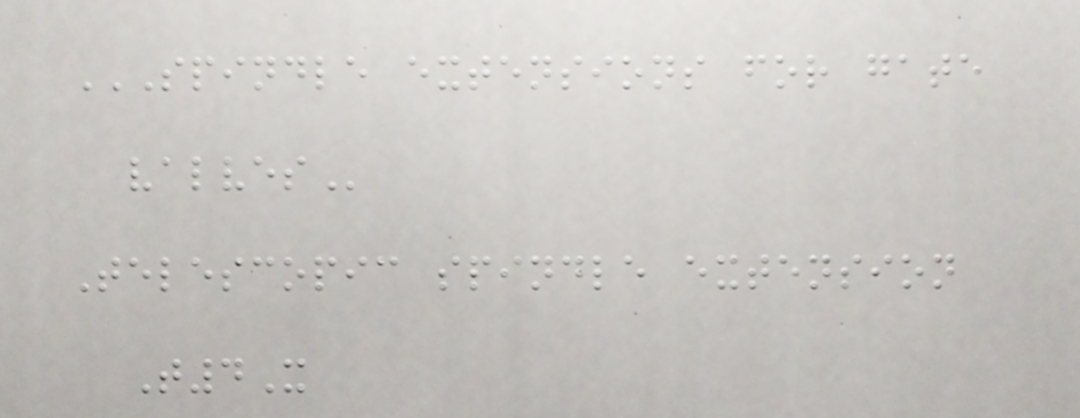SPINDLE EXTENSIONS FOR GATE
VALVES
Telescopic spindle extension
T4X
